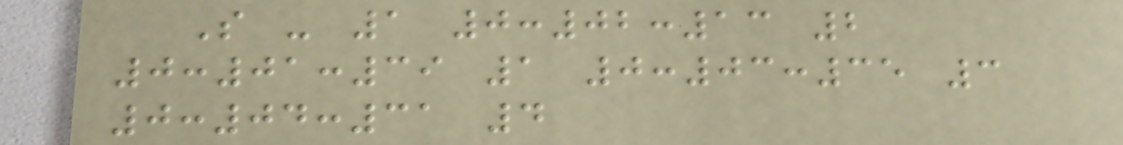S - 1 0:02:13 2
0:01:39 1 0:03:35 3
0:04:31 4
